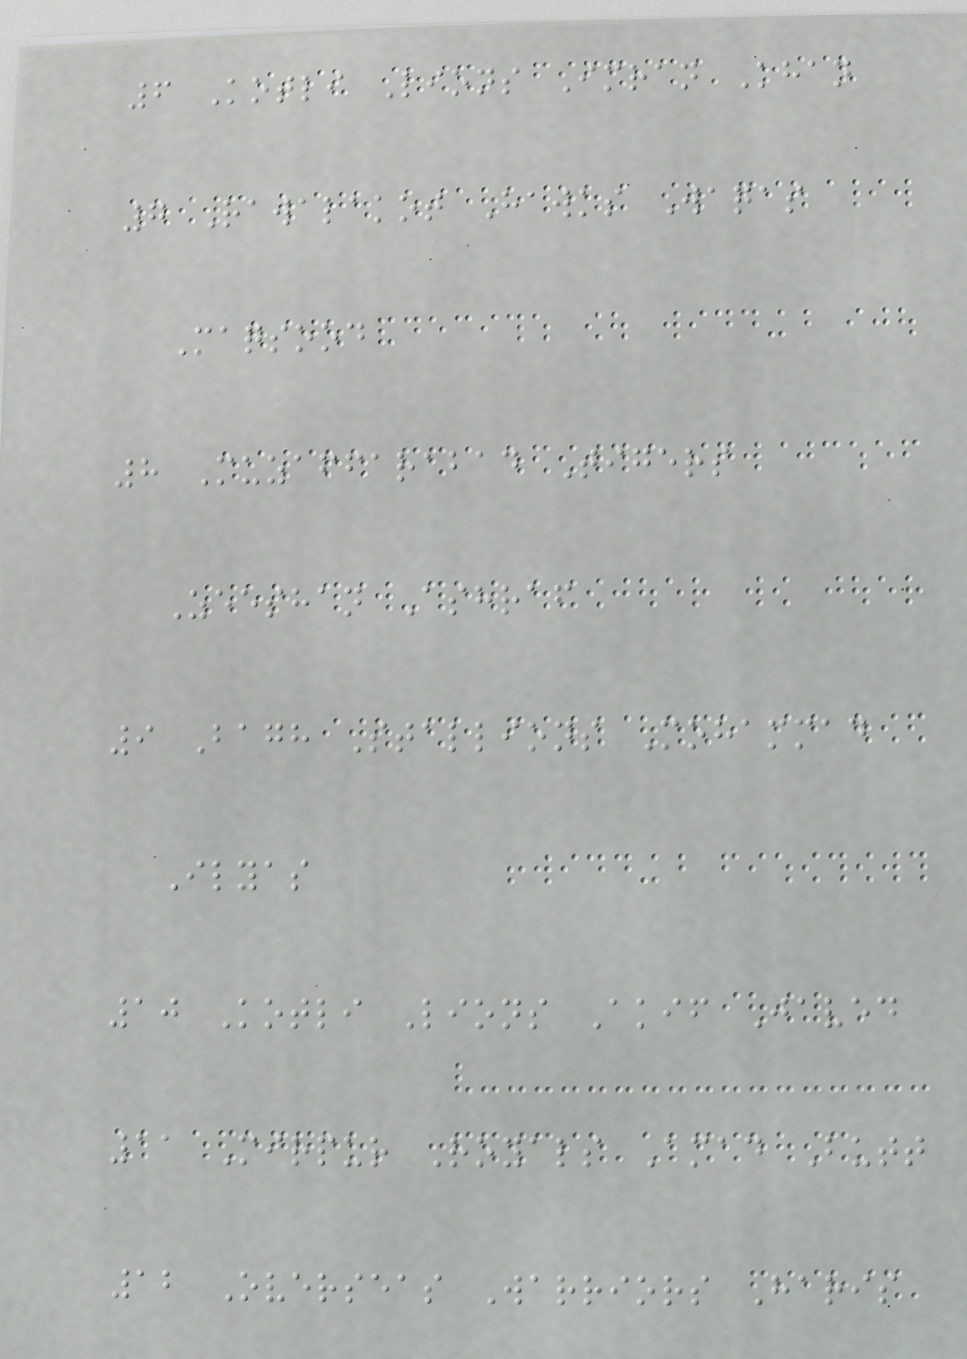6 Kotli Lions Imran Khan
7 Rawalakot Hawks Waqas
Maqsood
8 Muzaffarabad Tigers
Zeeshan Ashraf
9 Bagh Stallions Mohammad
Ilyas
10 Kotli Lions Akif Javed
11 Mirpur Royals Amad Butt
12 Overseas Warriors Haris
